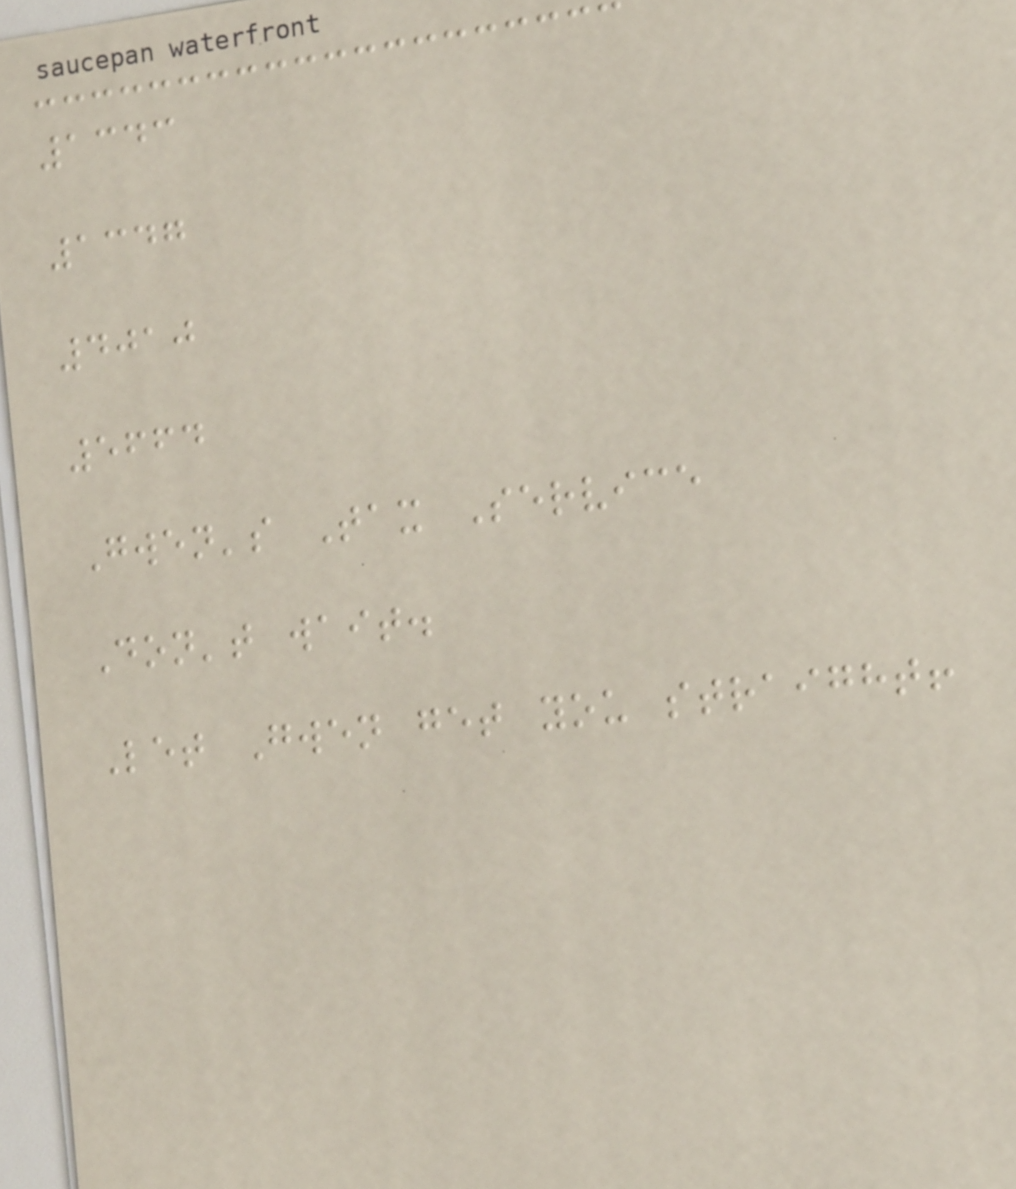1343
1347
4010
5664
Gwen's Tax Service
Don't wait.
Let Gwen get you straight!
